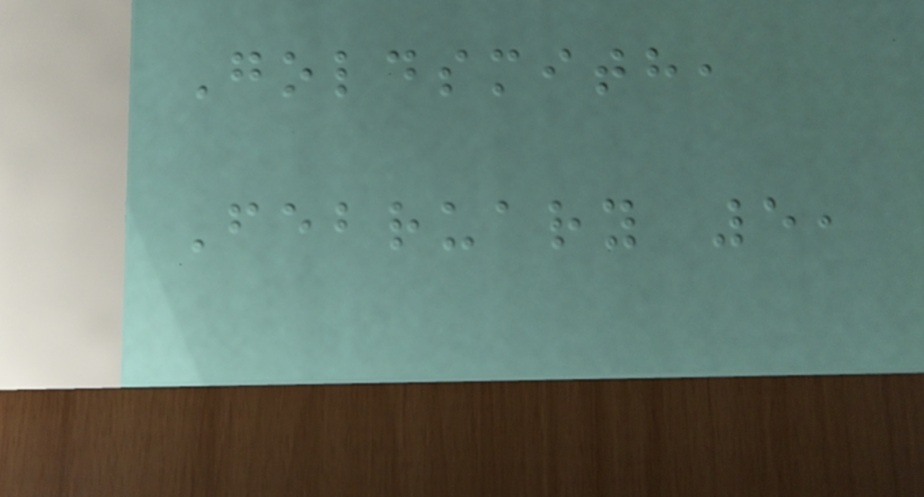Goldsmith,
February 5,
